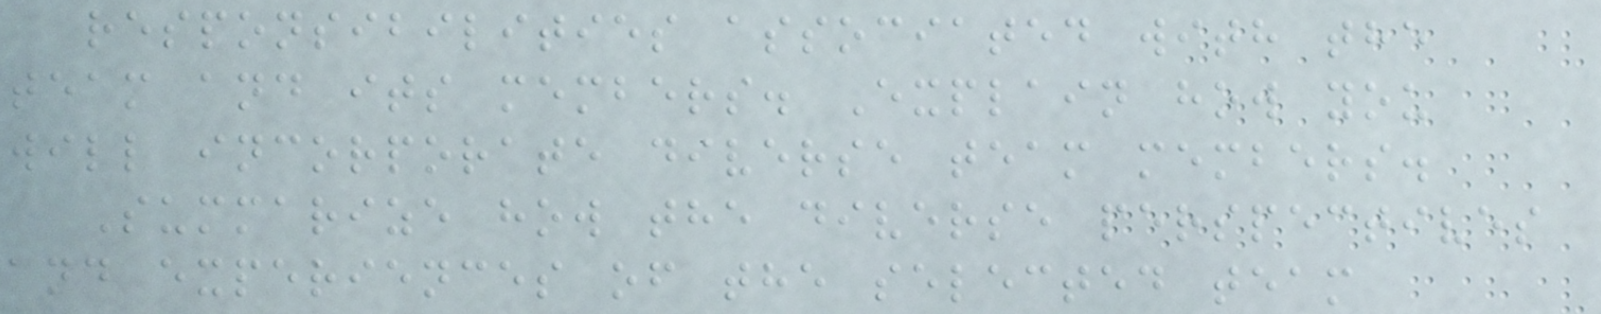responsibilities associated with the
team and its members. Explain how you
will incorporate diverse team members.
Summarize how the diverse perspectives
and experiences of the selected team
